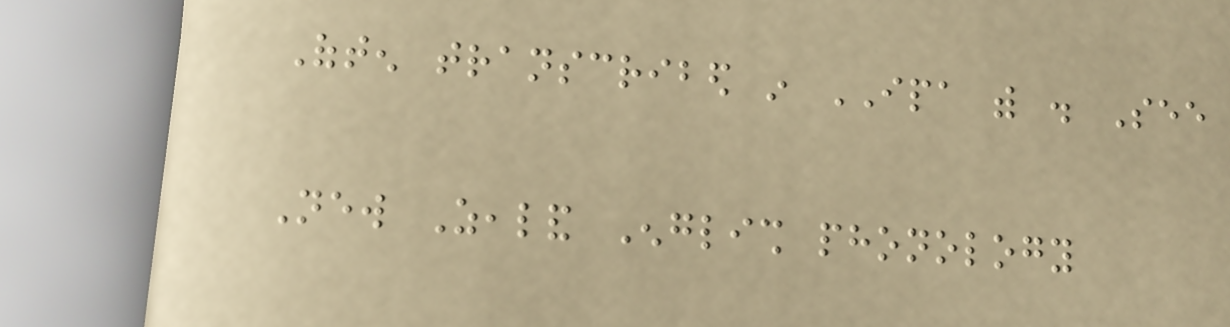Often transcribed in IPA with . See
New Zealand English phonology
